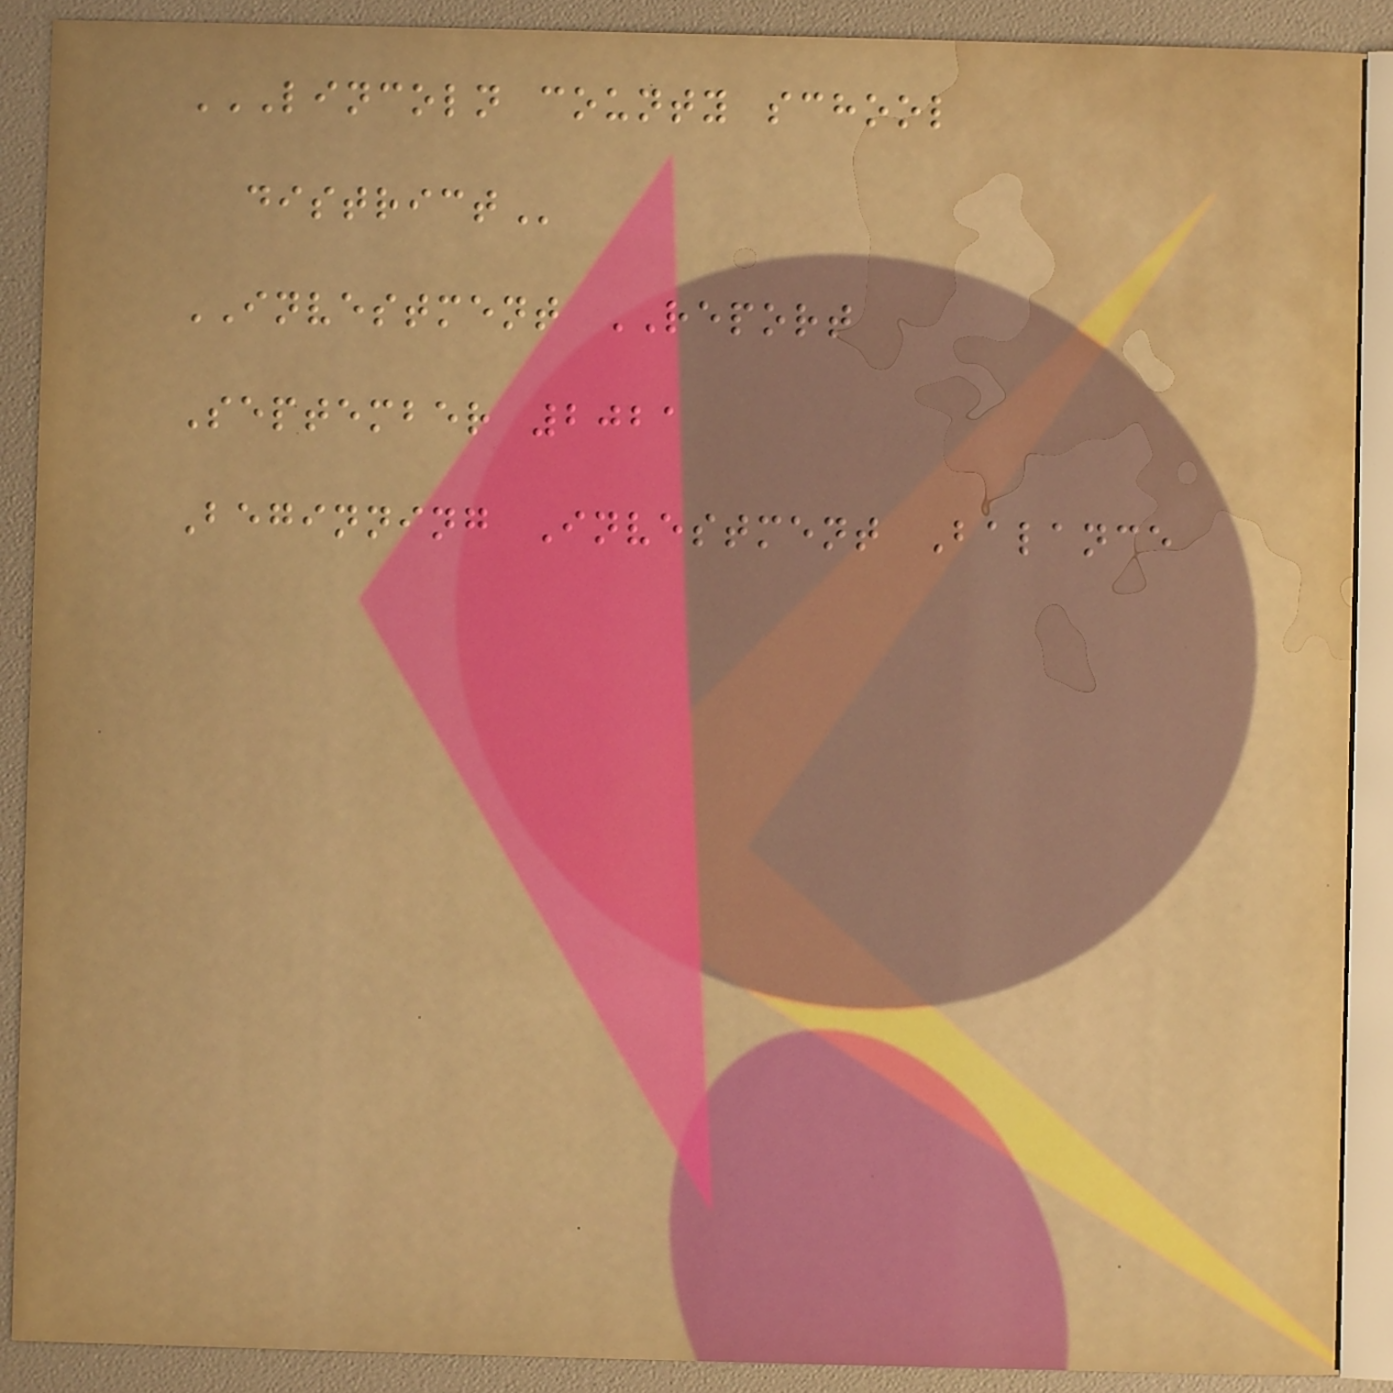LINCOLN COUNTY SCHOOL
DISTRICT
INVESTMENT REPORT
September 2021
Beginning Investment Balance
